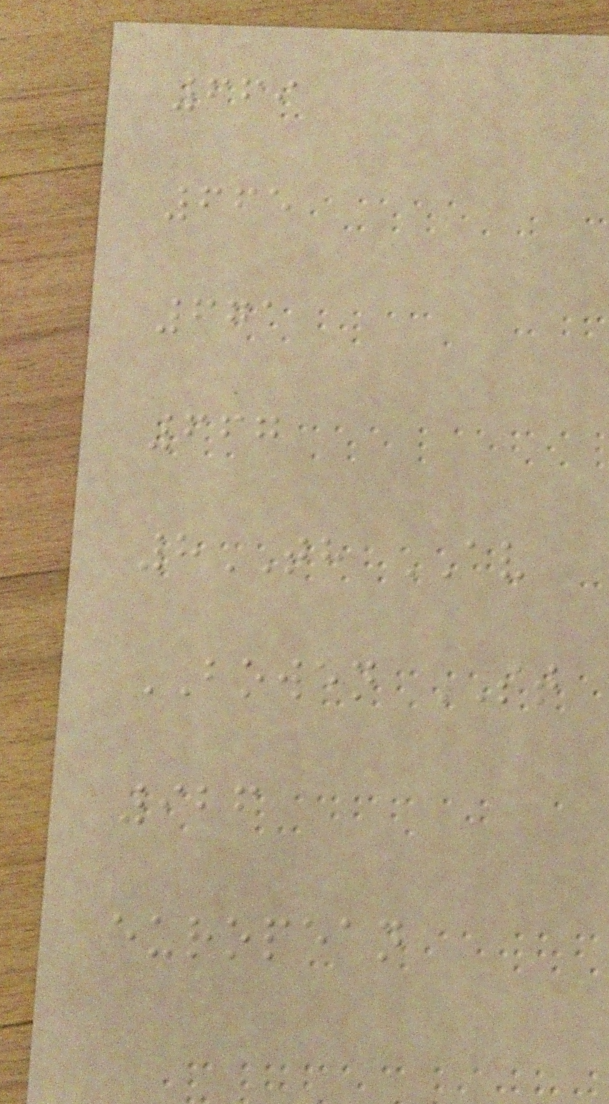669
665
671
667
8TH AV
BOWEN ST
926
european
